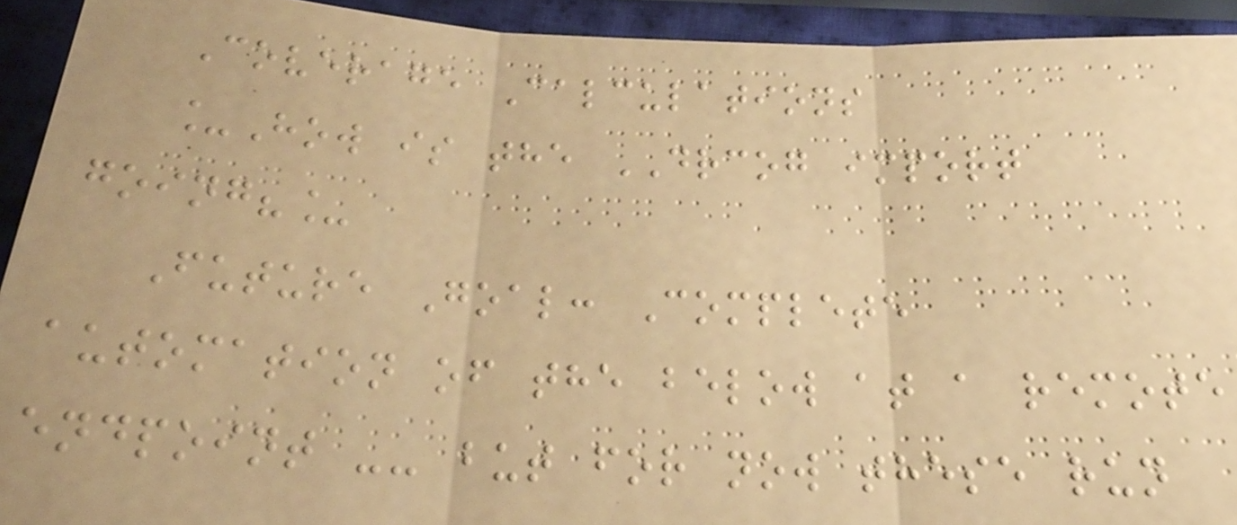Coverage Calculations
_How is the DRCOG import
going?_
Future Goal: Complete
automation of the below at a remote
endpoint -- but for now these run
